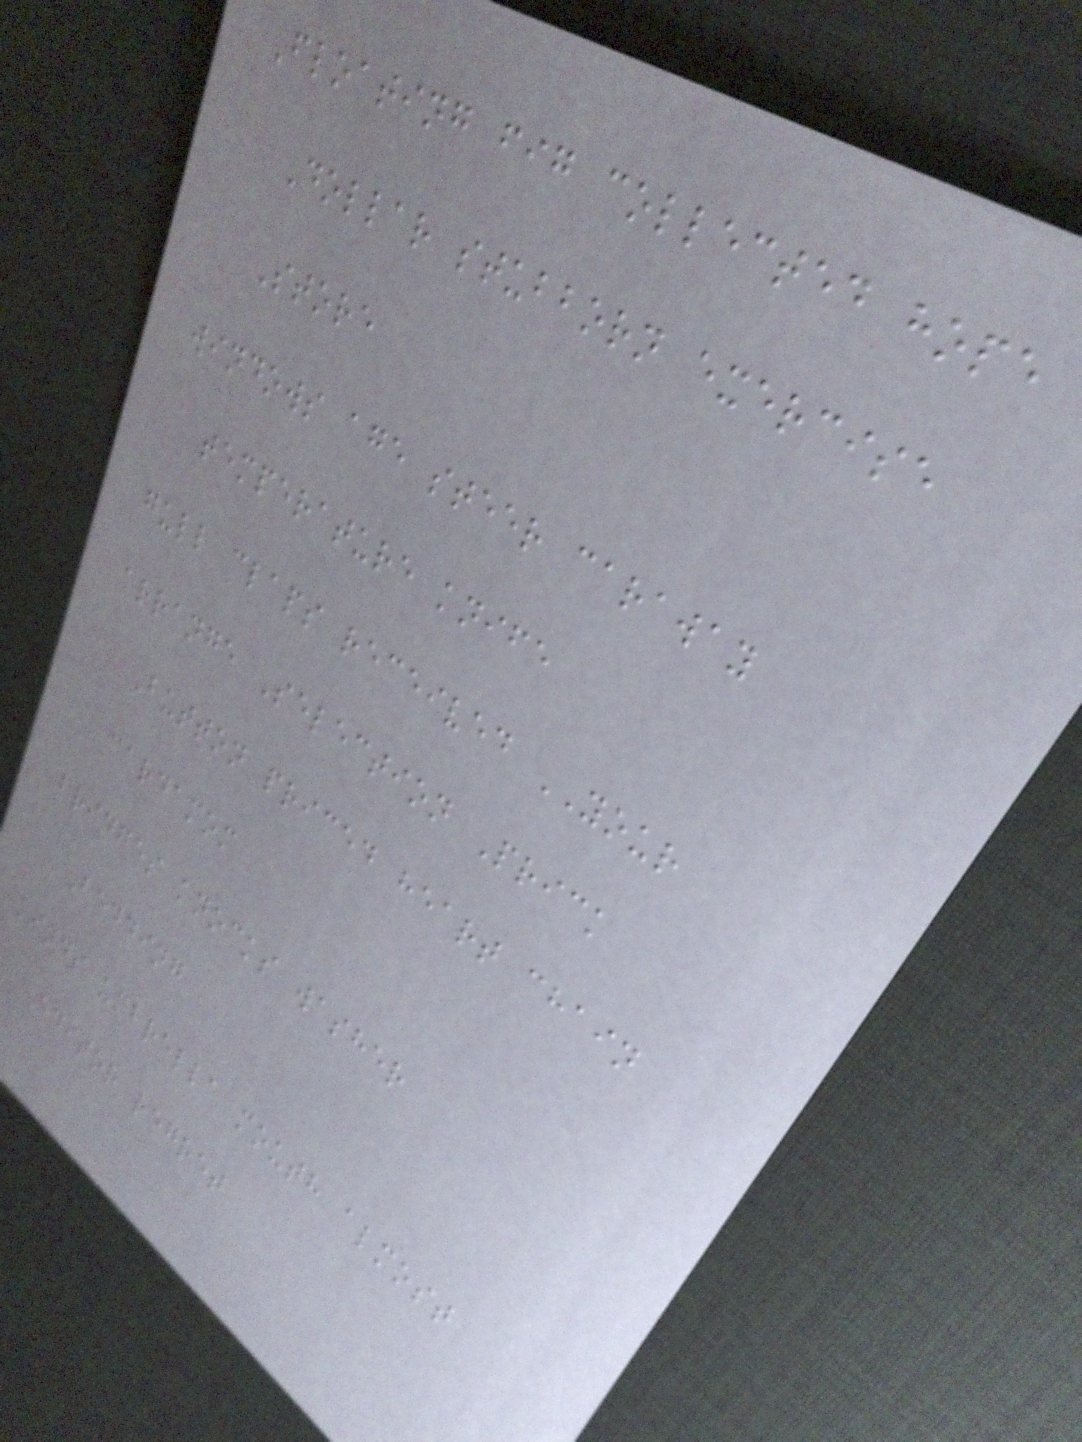Floating fig collected hope
Dollar stubborn exercise
Store
windows age steer caraway
temperature knife
gull claps received YOUR
arrange Selection Prick
Button priced heart chain
cardamom
bridges knocks washer
Bedding
kinds umbrella mouth almost
Editor regret
